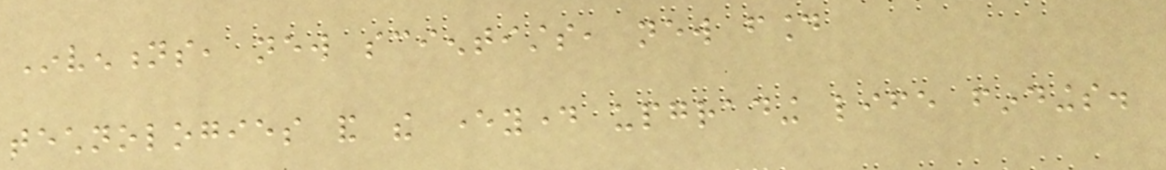Inventions, new scientists, new found
technologies and the everyday upgrading life findings.
